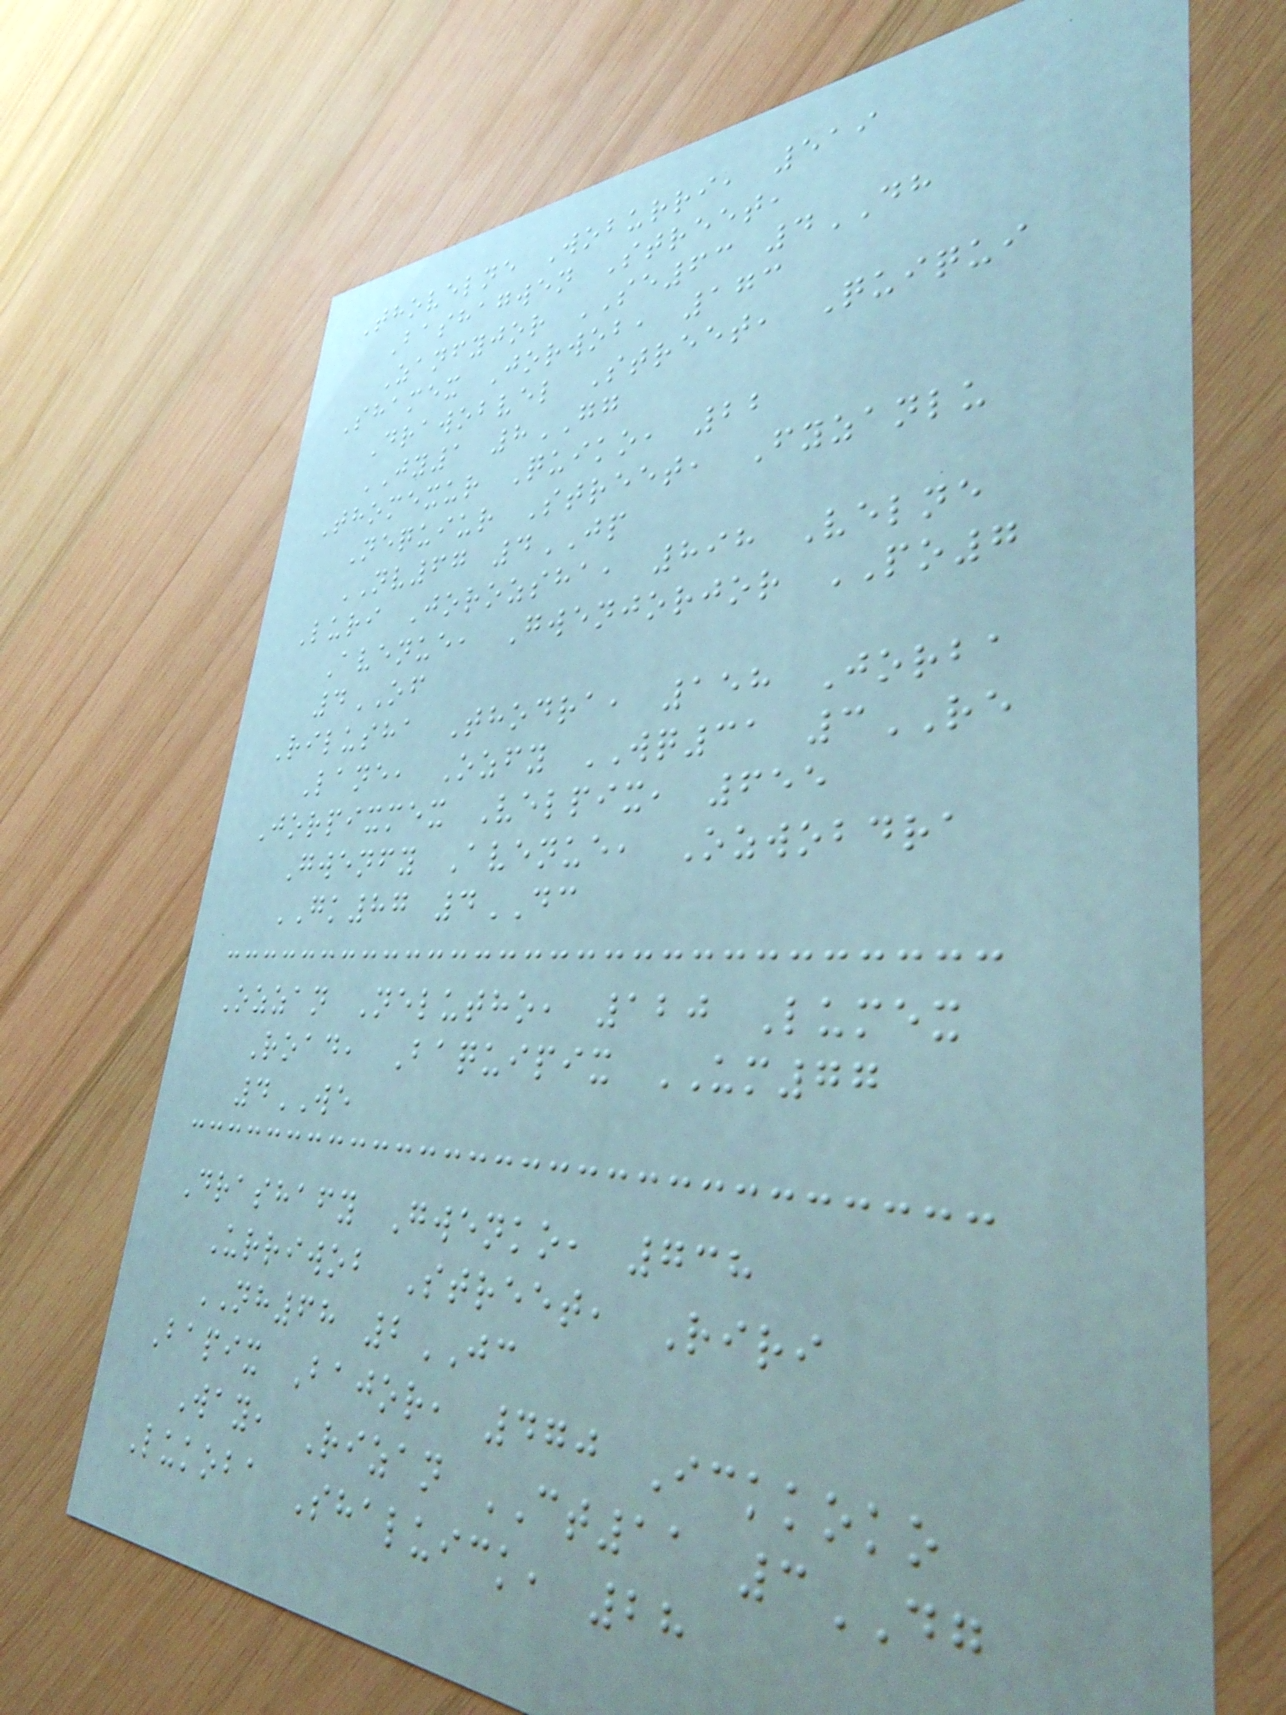Thovelne Woburri, 519
Bashagwen Street,
Zanfyjor SE63 4DH
Shamex Jorwob, 173
Drawobvel Street, Quiqui
JY1 8GG
Thomexur Quiko, 22
Nequiur Street, Fyzanlu
NV67 4JP
Luri Jorozsha, 898 Velne
Avenue, Gwenjorjor PO7
4OF
Rilusha Thodra, 158 Jorba
Lane, Ozfy WQ31 3RE
Jorpixmex Velpix, 655
Gwenfy Avenue, Ozwobdra
GK87 4DC
Ozzan Nelutho, 120 Lumex
Road, Baquipix UM77
4WE
Drashafy Gwenko, 738
Urriwob Street, Riri
NH68 2JC
Bapix Bajor, 470 Ickkoko
Way, Rizan CT11 3DG
Lukoba Shaluick, 28
